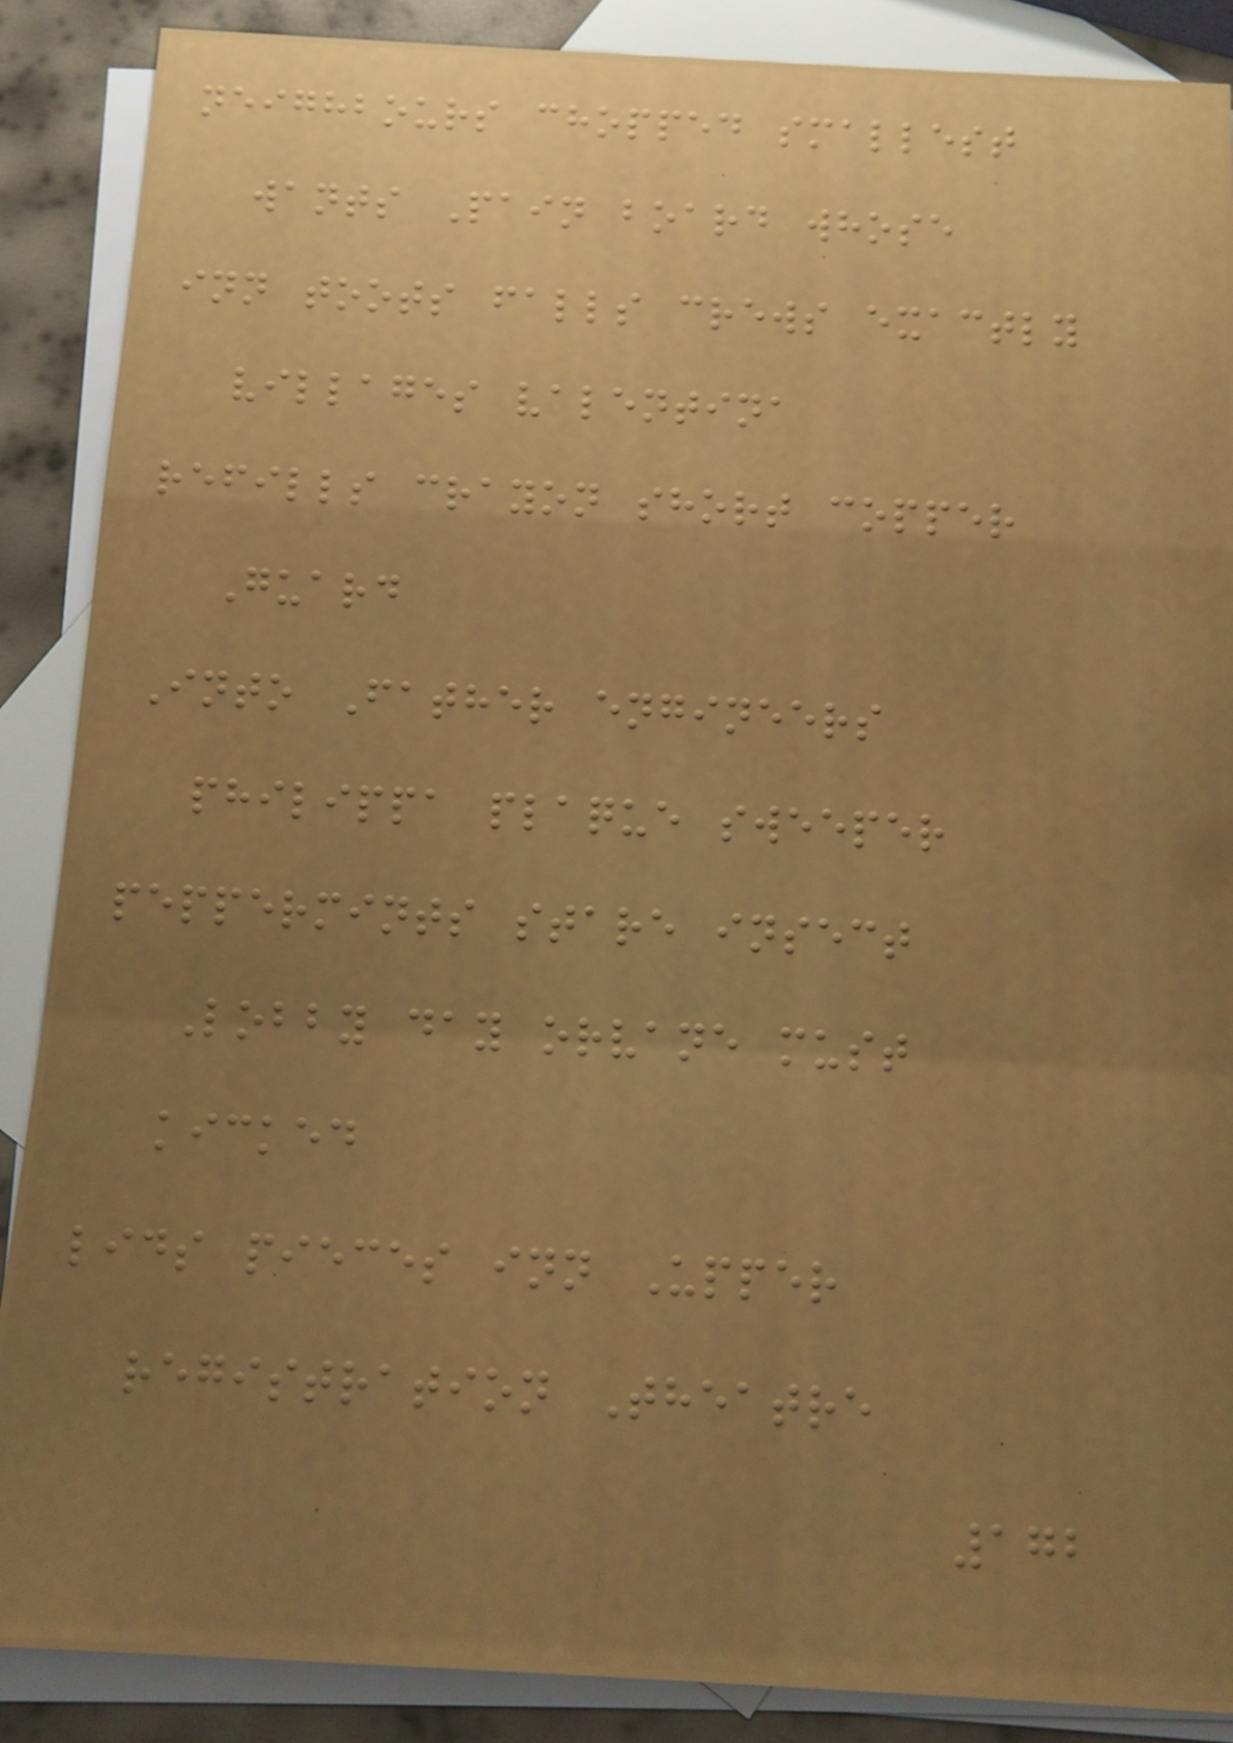neighbours chopped smallest
wants Pain board whose
inn toots falls crews exactly
villages valentina
refills crayon short copper
Guard
Into Father engineers
philippa plaque sweeper
peppermints stare insect
Lobby day orvane must
kicked
lids pieces inn Upper
registration Theatre
172
